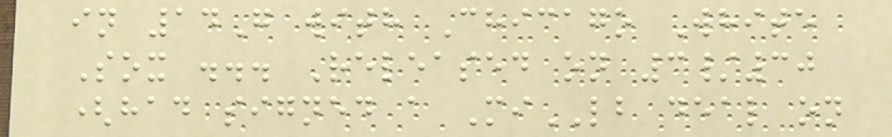in 14G with Chicago White
Sox ... Released on 3/30
(had signed a MiLB deal on
